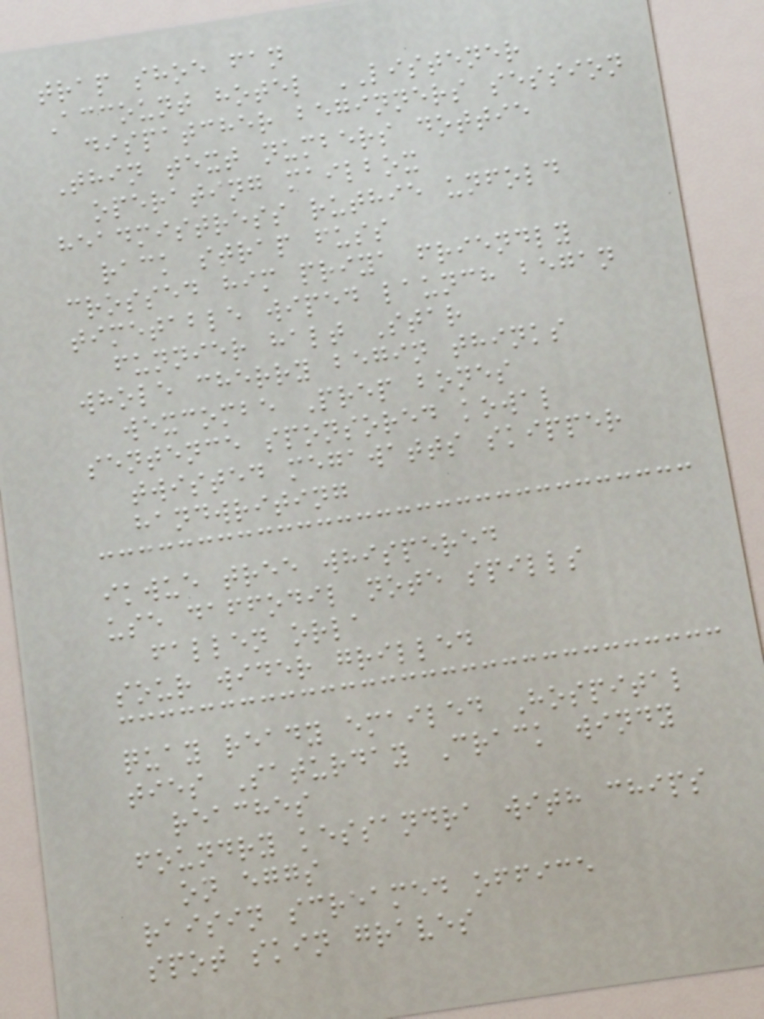trap shoe fan
Account hotel LISTENER
dispatcher beginners session
Thin text numbers dottie
operating mailbox
headmistress ruthie unfold
rack strap fuss
crossed him priya friendly
timetable wiped launch began
funnier halt Star
whole cherry begin thinks
wexcombe Prep bones
sentence sponsored kowal
twisted megawatts skipper
handwriting
ikwue tree whispered
use daffodil note spills
fallen orla
sour wider grilled
quay ready emailed Hospital
ties Saturday Crack windy
reaches
foundry kessandra with chips
on eggs
raisin screamed office
spot skin graves
